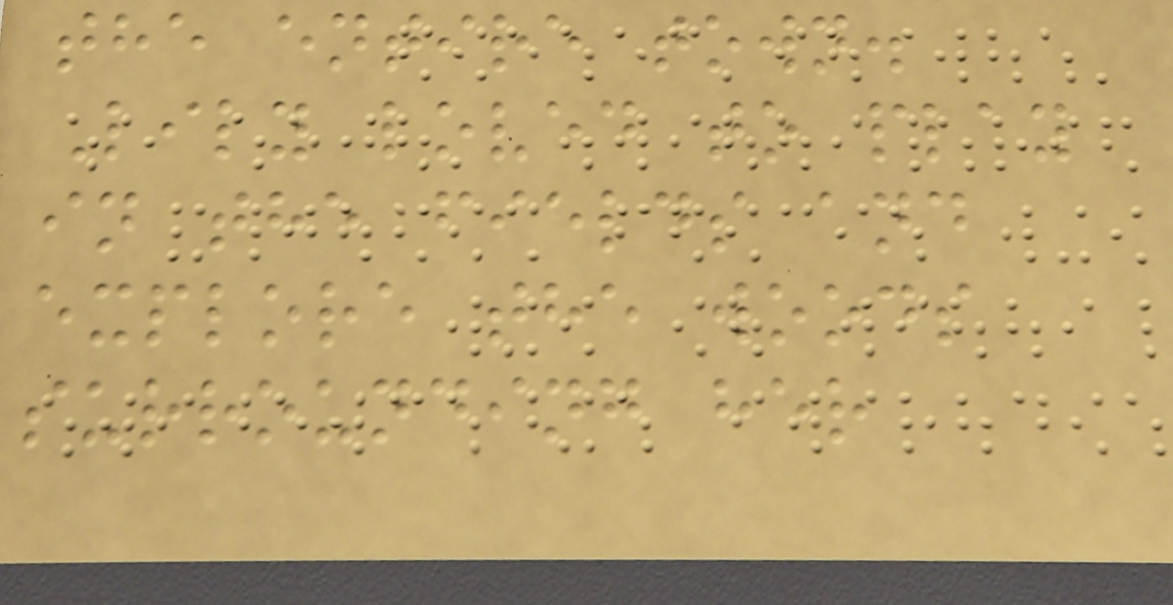the entire town.
Lily loved to play
in the fields and
explore the woods
surrounding her
